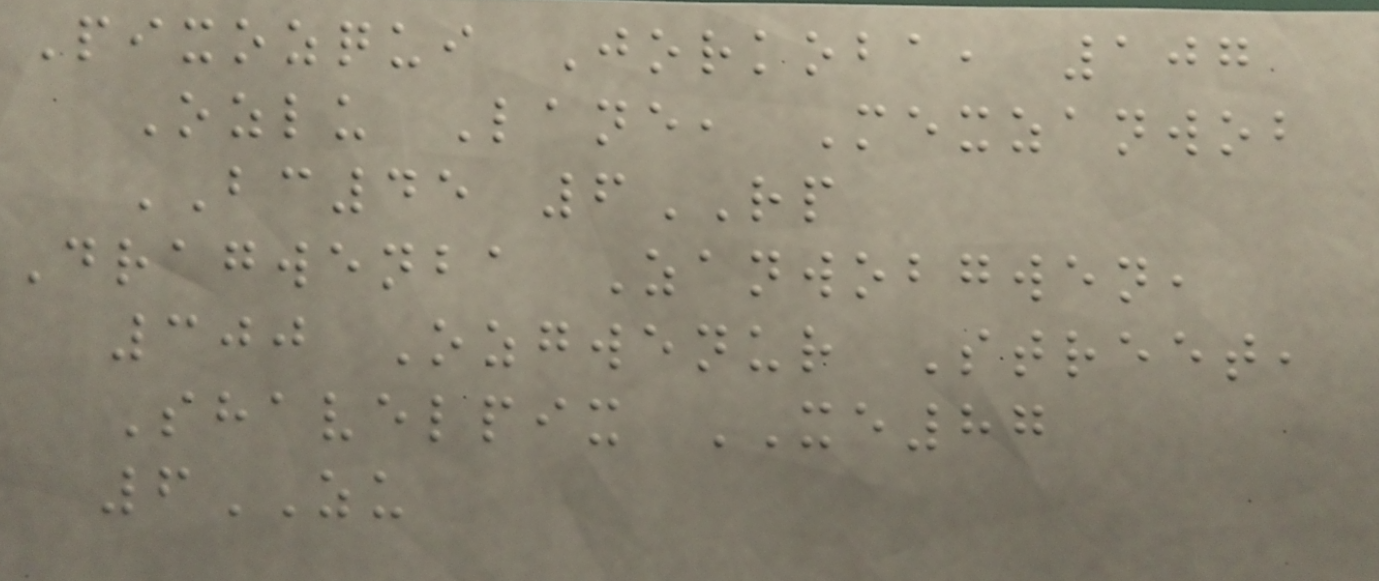Pixozqui Jorkoba, 107
Ozlu Lane, Mexzanwob
BC45 6RP
Dragwenba Zanwobgwen,
300 Ozgwenur Street,
Shavelpix XE87
6ZU
